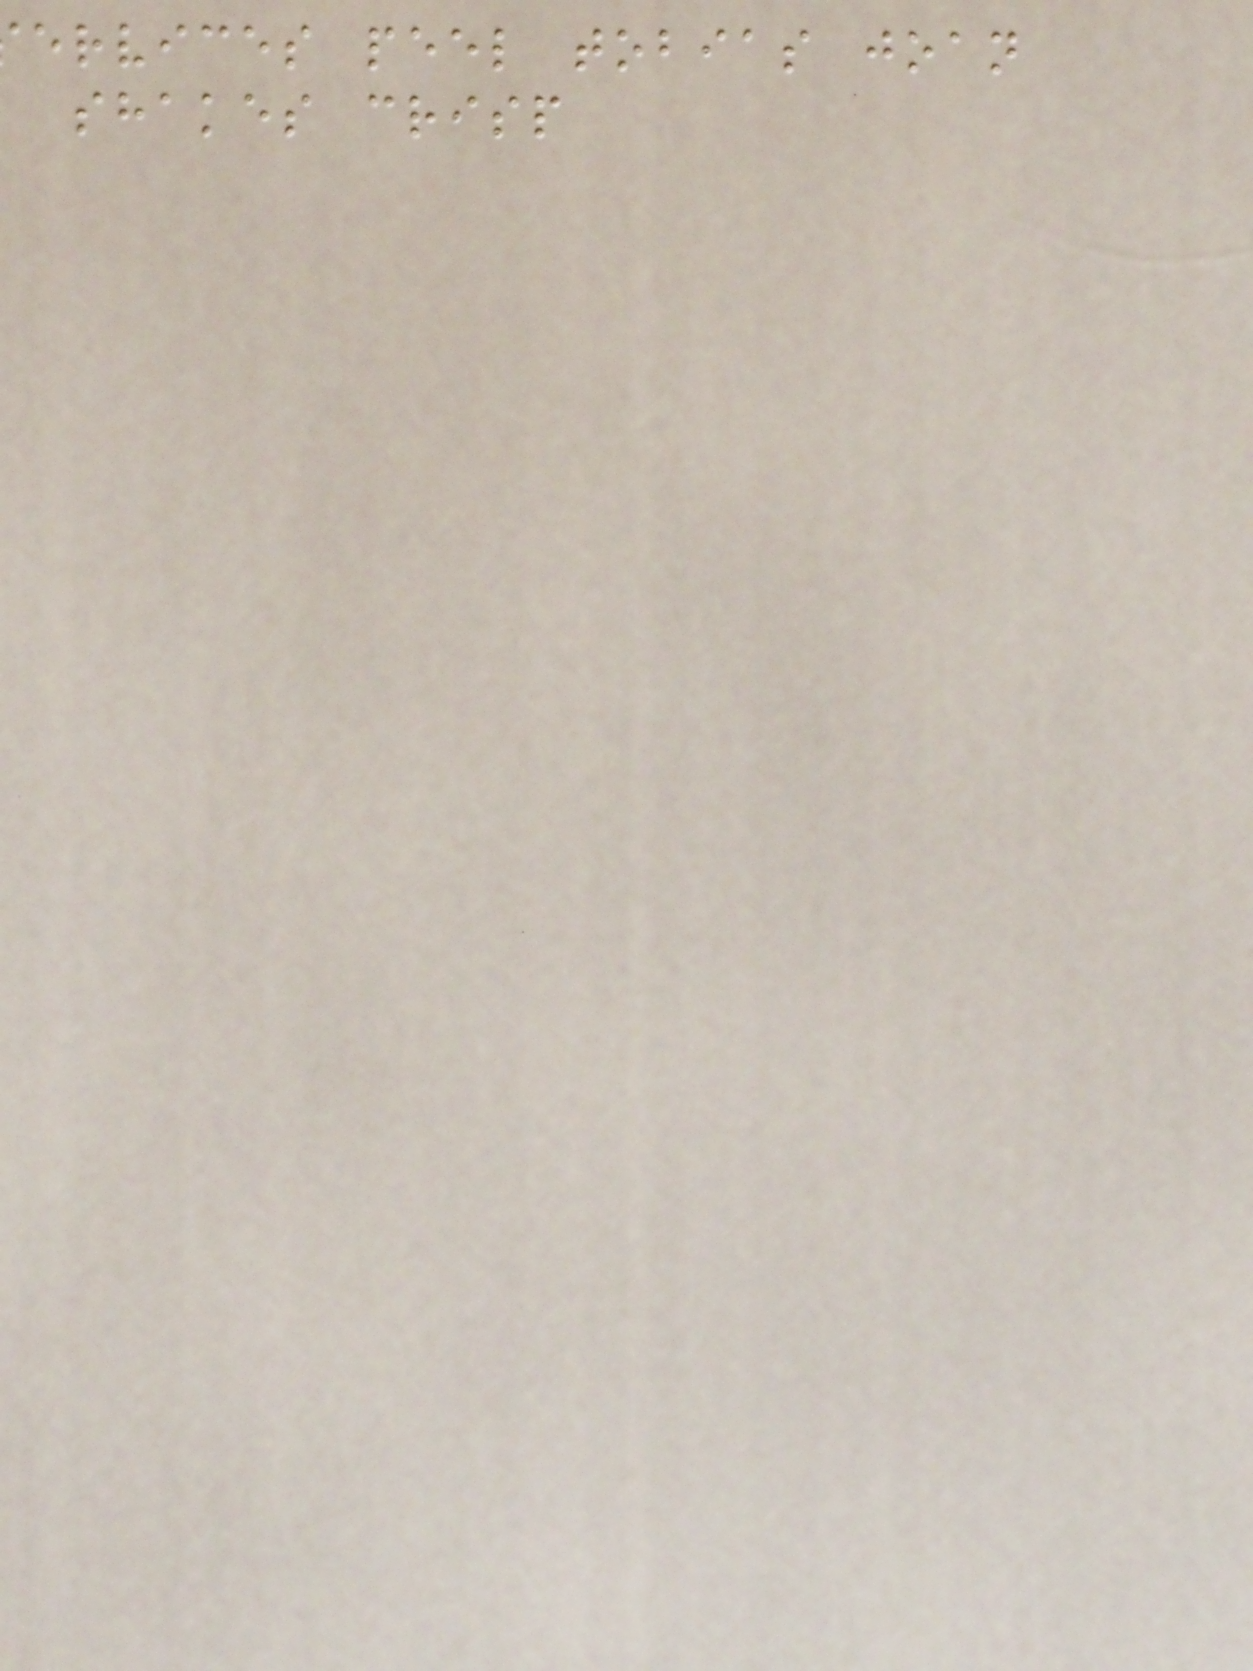ervices peel tobias joan
shakes crisp
